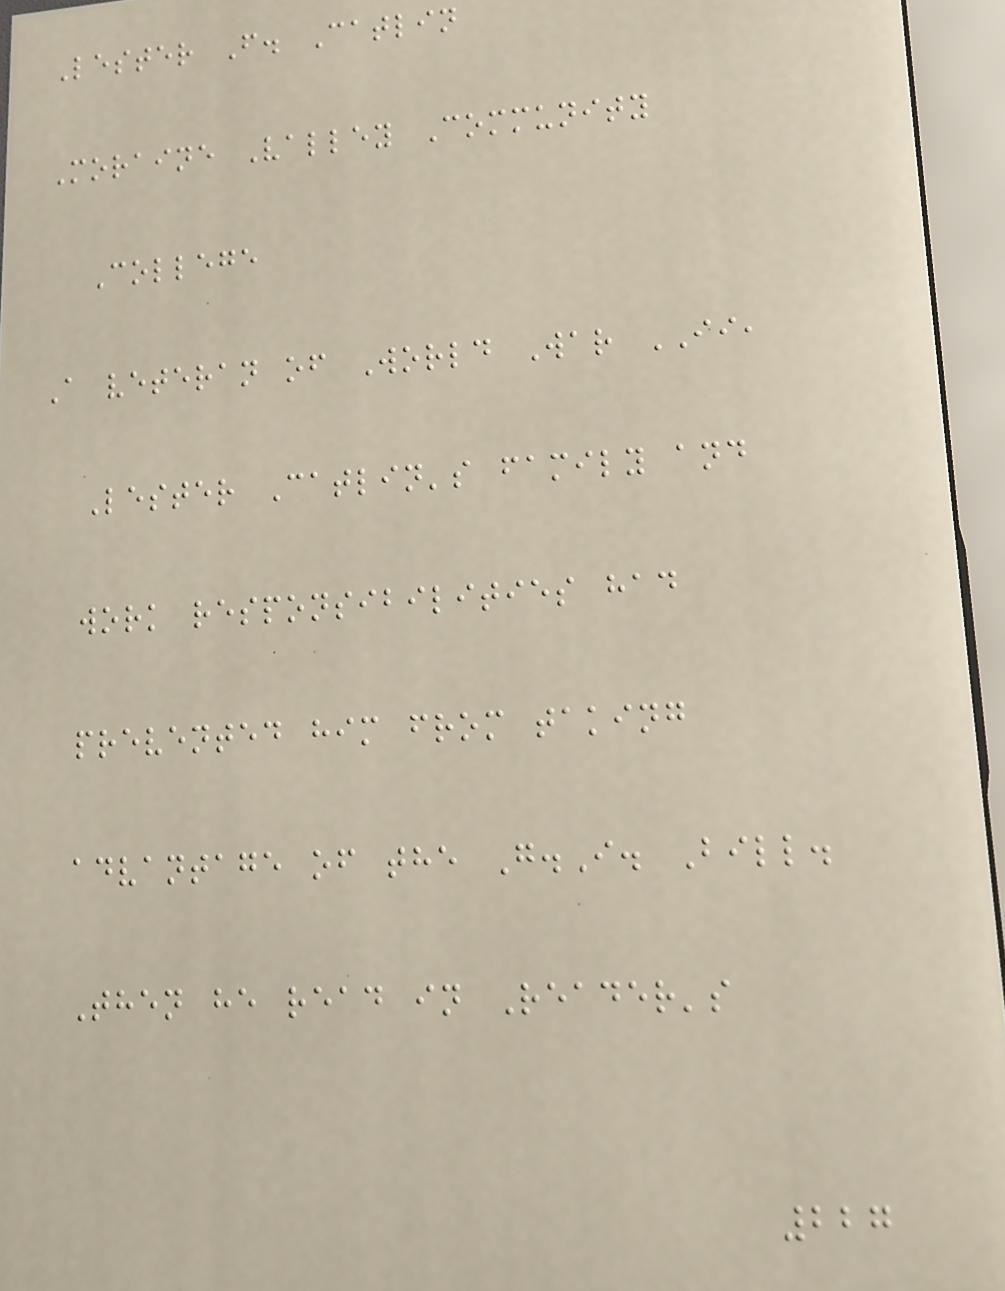Lester F. Catlin
Moraine Valley Community
College
A veteran of World War II,
Lester Catlin's family and
work responsibilities had
prevented him from taking
advantage of the G.I. Bill.
Then he read in Reader's
227
